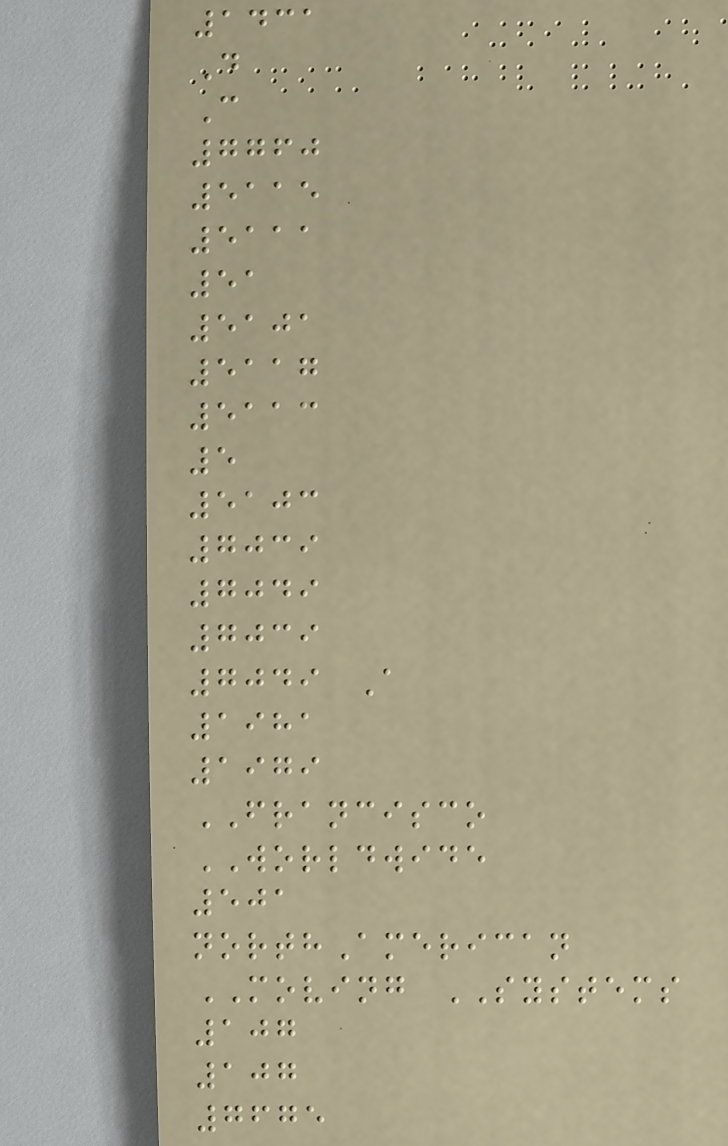1431
D
C
7760
5115
5111
51
5101
5117
5113
5
5103
7039
7049
7039
7049 A
1981
1979
FRANCISCO
WORLDWIDE
501
northAmerican
MOVING SYSTEMS
107
107
7675
